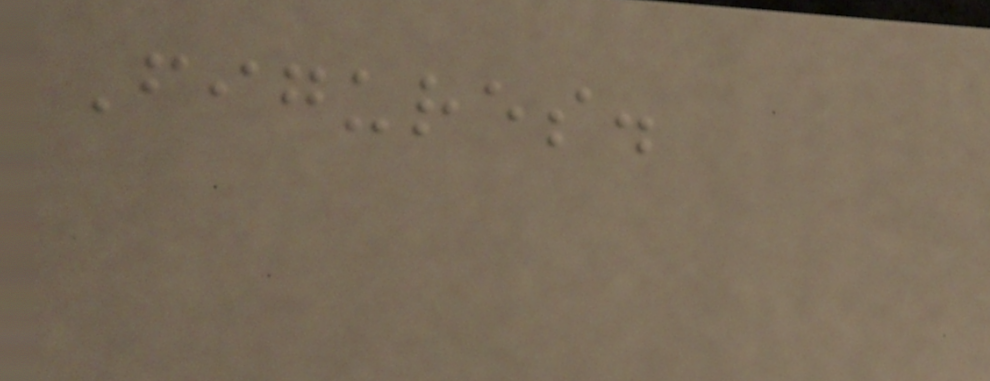Figures.
